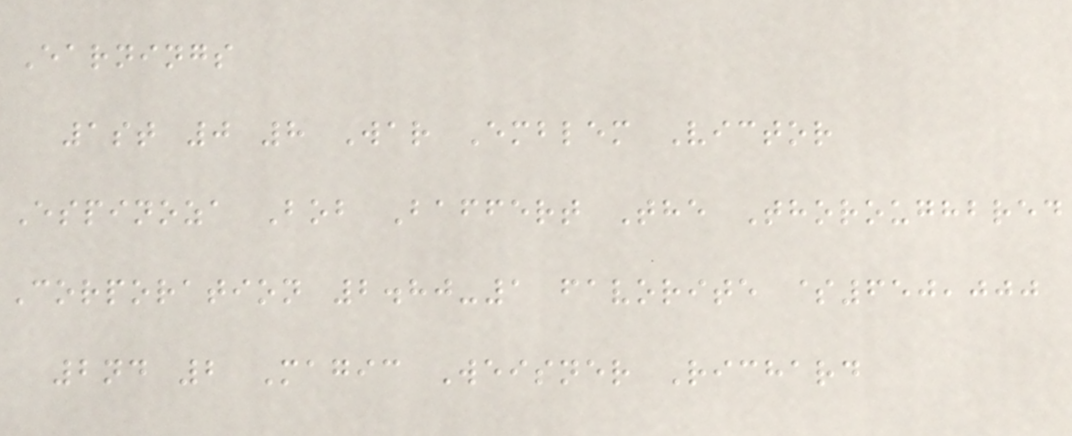Earnings
1st 0 8 War Emblem Victor
Espinoza Bob Baffert The Thoroughbred
Corporation 2.80-1 favorite $650,000
2nd 2 Magic Weisner Richard
